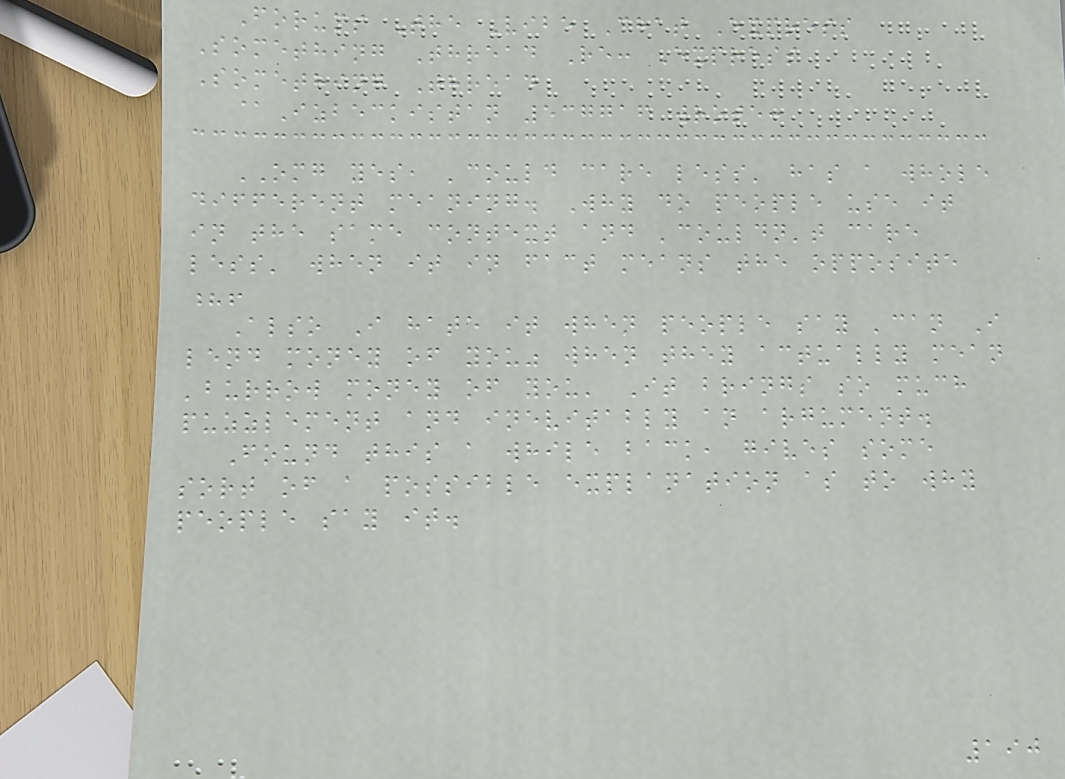Forums The Vibe Chat Express
Something Thread Re: Express
Something Thread
@Izbeckistan 537716 wrote:
OMG yes, 'could care less' has a whole
different meaning. Why do people use it
in the same context and 'couldn't care
less' when it in fact means the opposite
?!
Also I hate it when people say 'can I
lend money of you" when they actually mean
'burrow money of you' It brings so much
puzzlement and inevitably an argument.
Found this a while back, gives some
sort of a possible explanation as to why
people say it.
190
